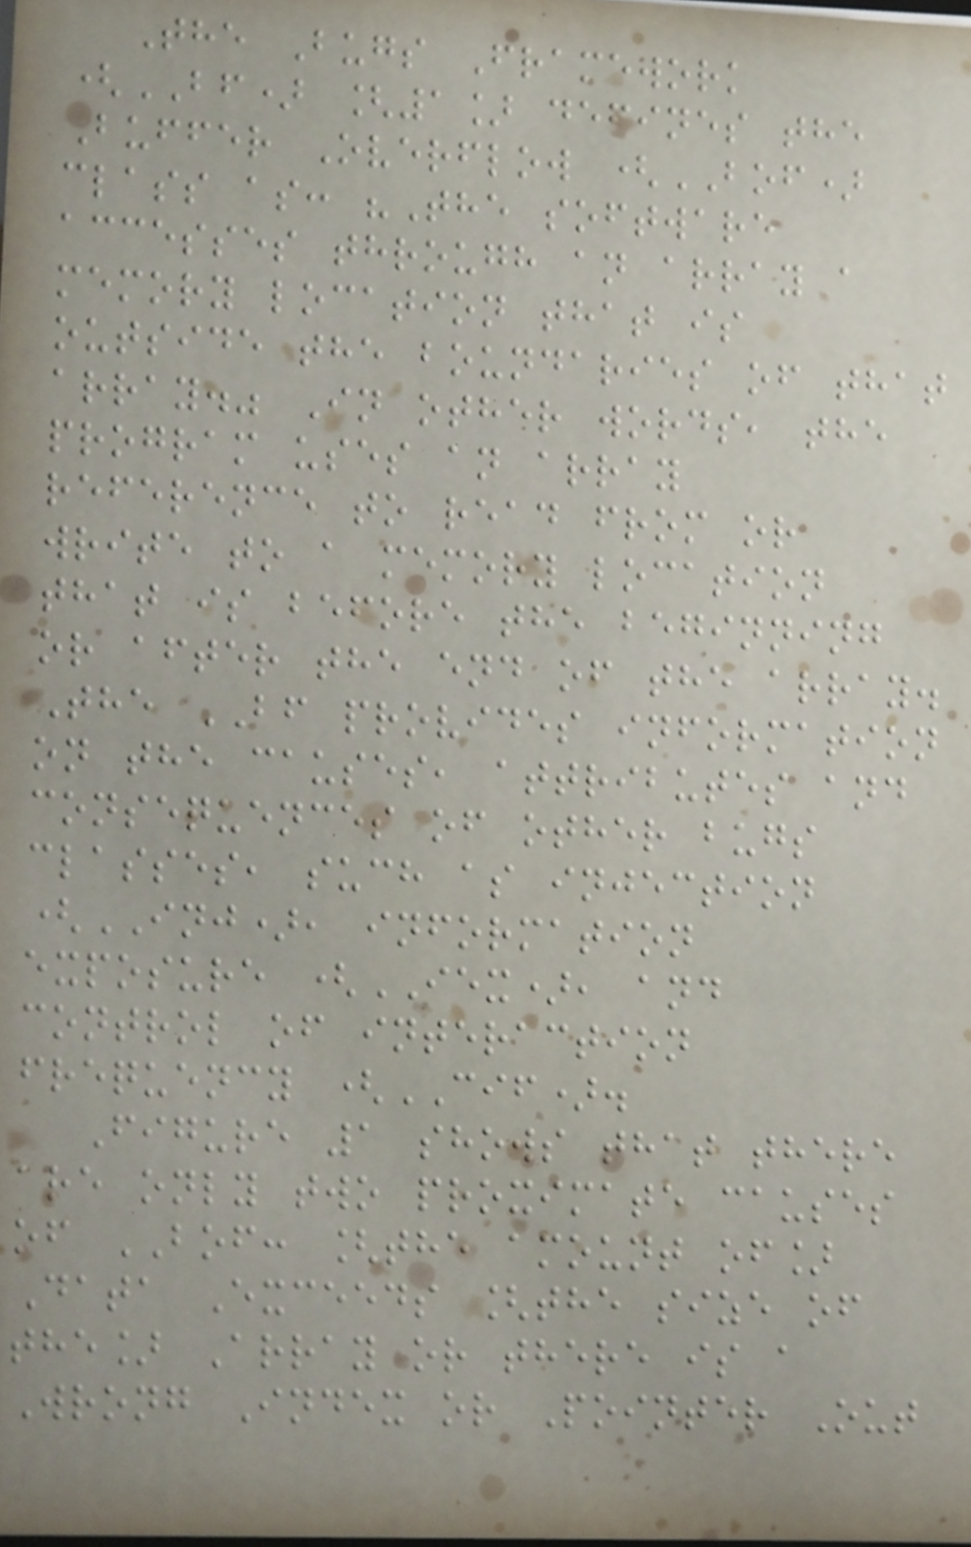The Bugs Framework
(BF) [1] defines the
Buffer Overflow (BOF)
class as: "The software
accesses through an array a
memory location that is
outside the boundaries of that
array." In other words, the
program uses an array
reference to read from or
write to a memory location
that is before the beginning
or after the end of the array.
The BF provides information
on the causes, attributes and
consequences of other bugs
classes, such as injection
(INJ), information
exposure (IEX), and
control of interaction
frequency (CIF).
Figure 1 shows that there
are only two proximate causes
of BOF: [the amount of]
Data Exceeds [the size of
the] Array or there is a
Wrong Index or Pointer Out
